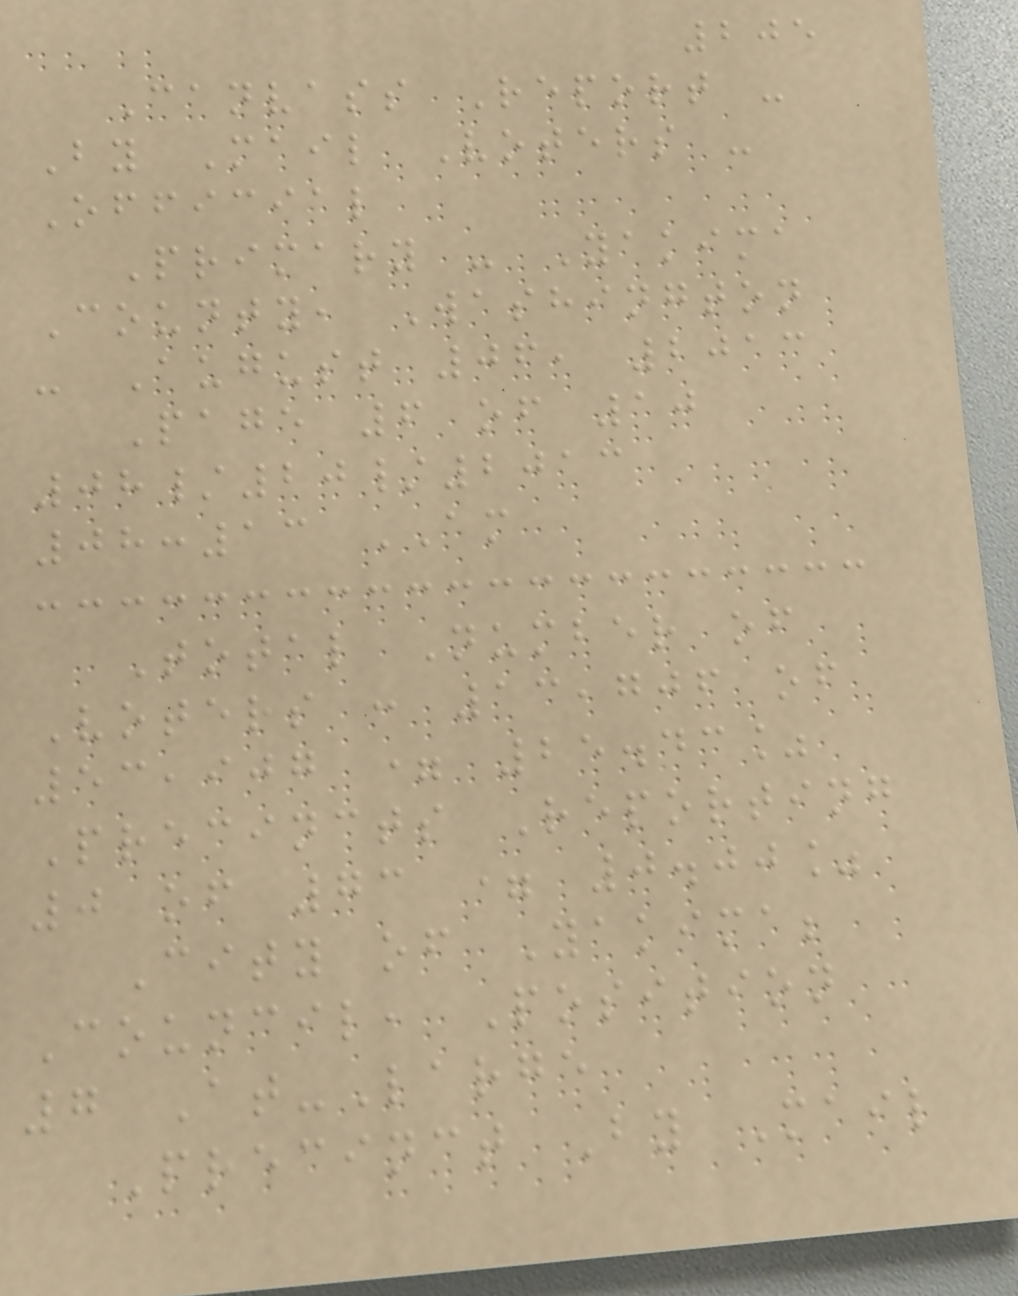205
Canvass Report -
By Mail Voters -
Official
Primary - Yakima
County, Washington
- August 06, 2013
Page 6 of 10
08/20/2013
08:13 AM
Total Number of
Voters : 13,706 of
53,907 = 25.43%
Precincts Reporting
0 of 73 = 0.00%
City of Yakima;
Council, Position
7 At-Large
Precinct By Mail
